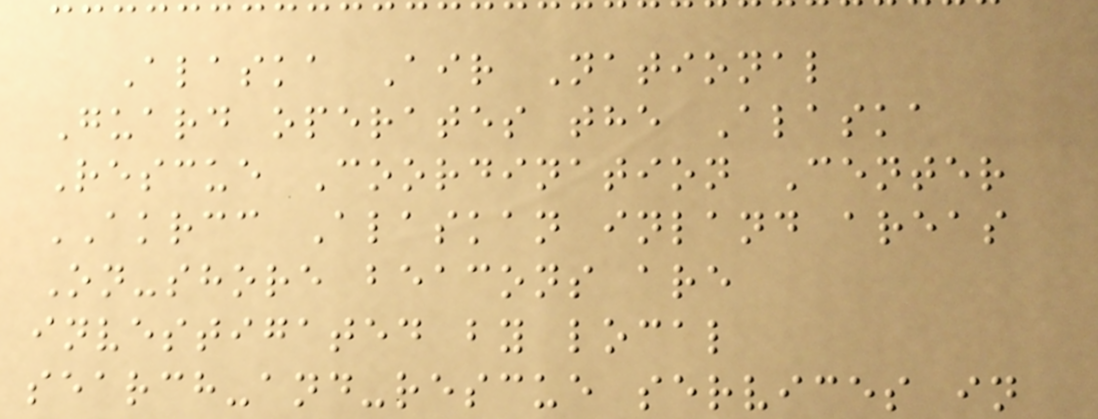Alaska Air National
Guard operates the Alaska
Rescue Coordination Center
AKRCC Alaskan inland areas
On-shore beacons are
investigated by local
search-and-rescue services in
